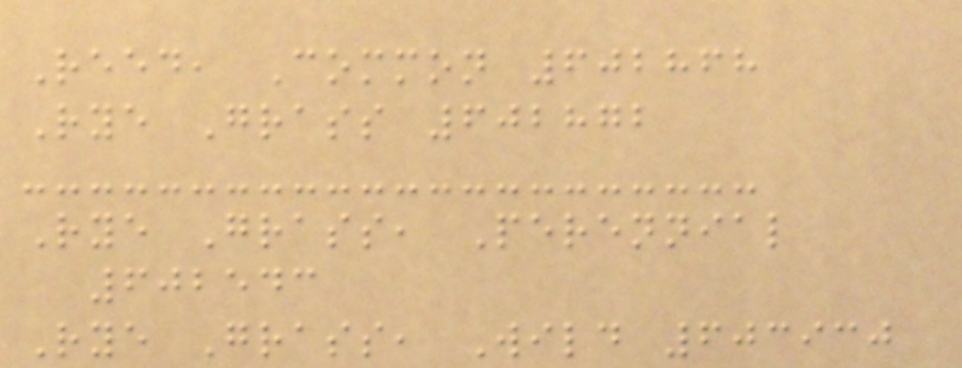Reed, Common 602868
Rye Grass 602872
Rye Grass, Perennial
602543
Rye Grass, Wild 603930
